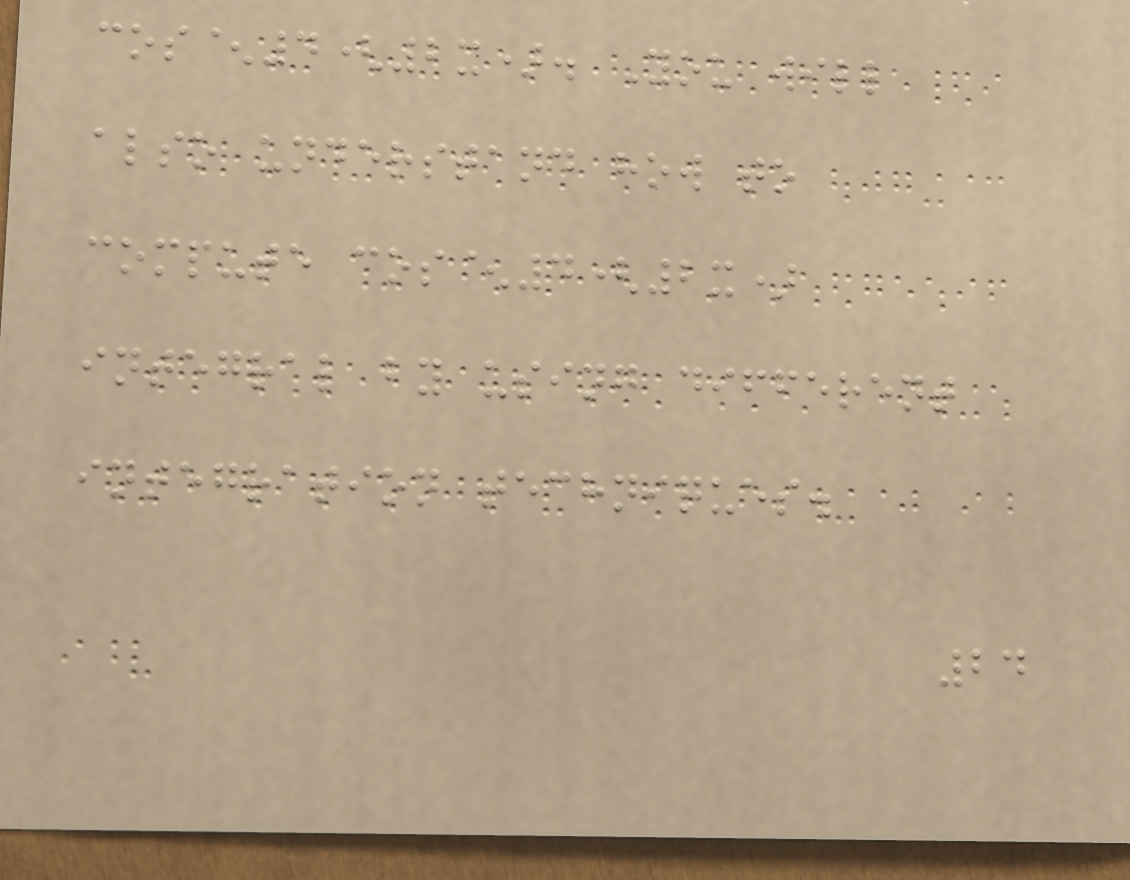cos^4(2x). You will
also understand how to
compute cos^4(2x)
integral by using different
integration techniques.
24
